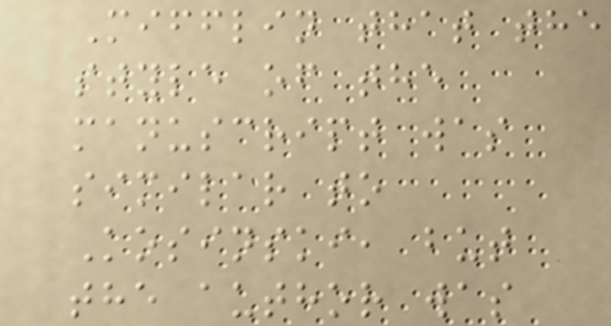Mifflin that the
style of the
manuscript was
similar to
Kosinski, but
the author was
